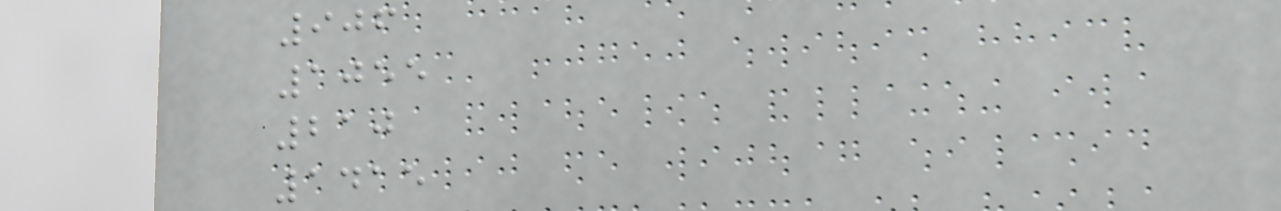906
1055
210
1415
